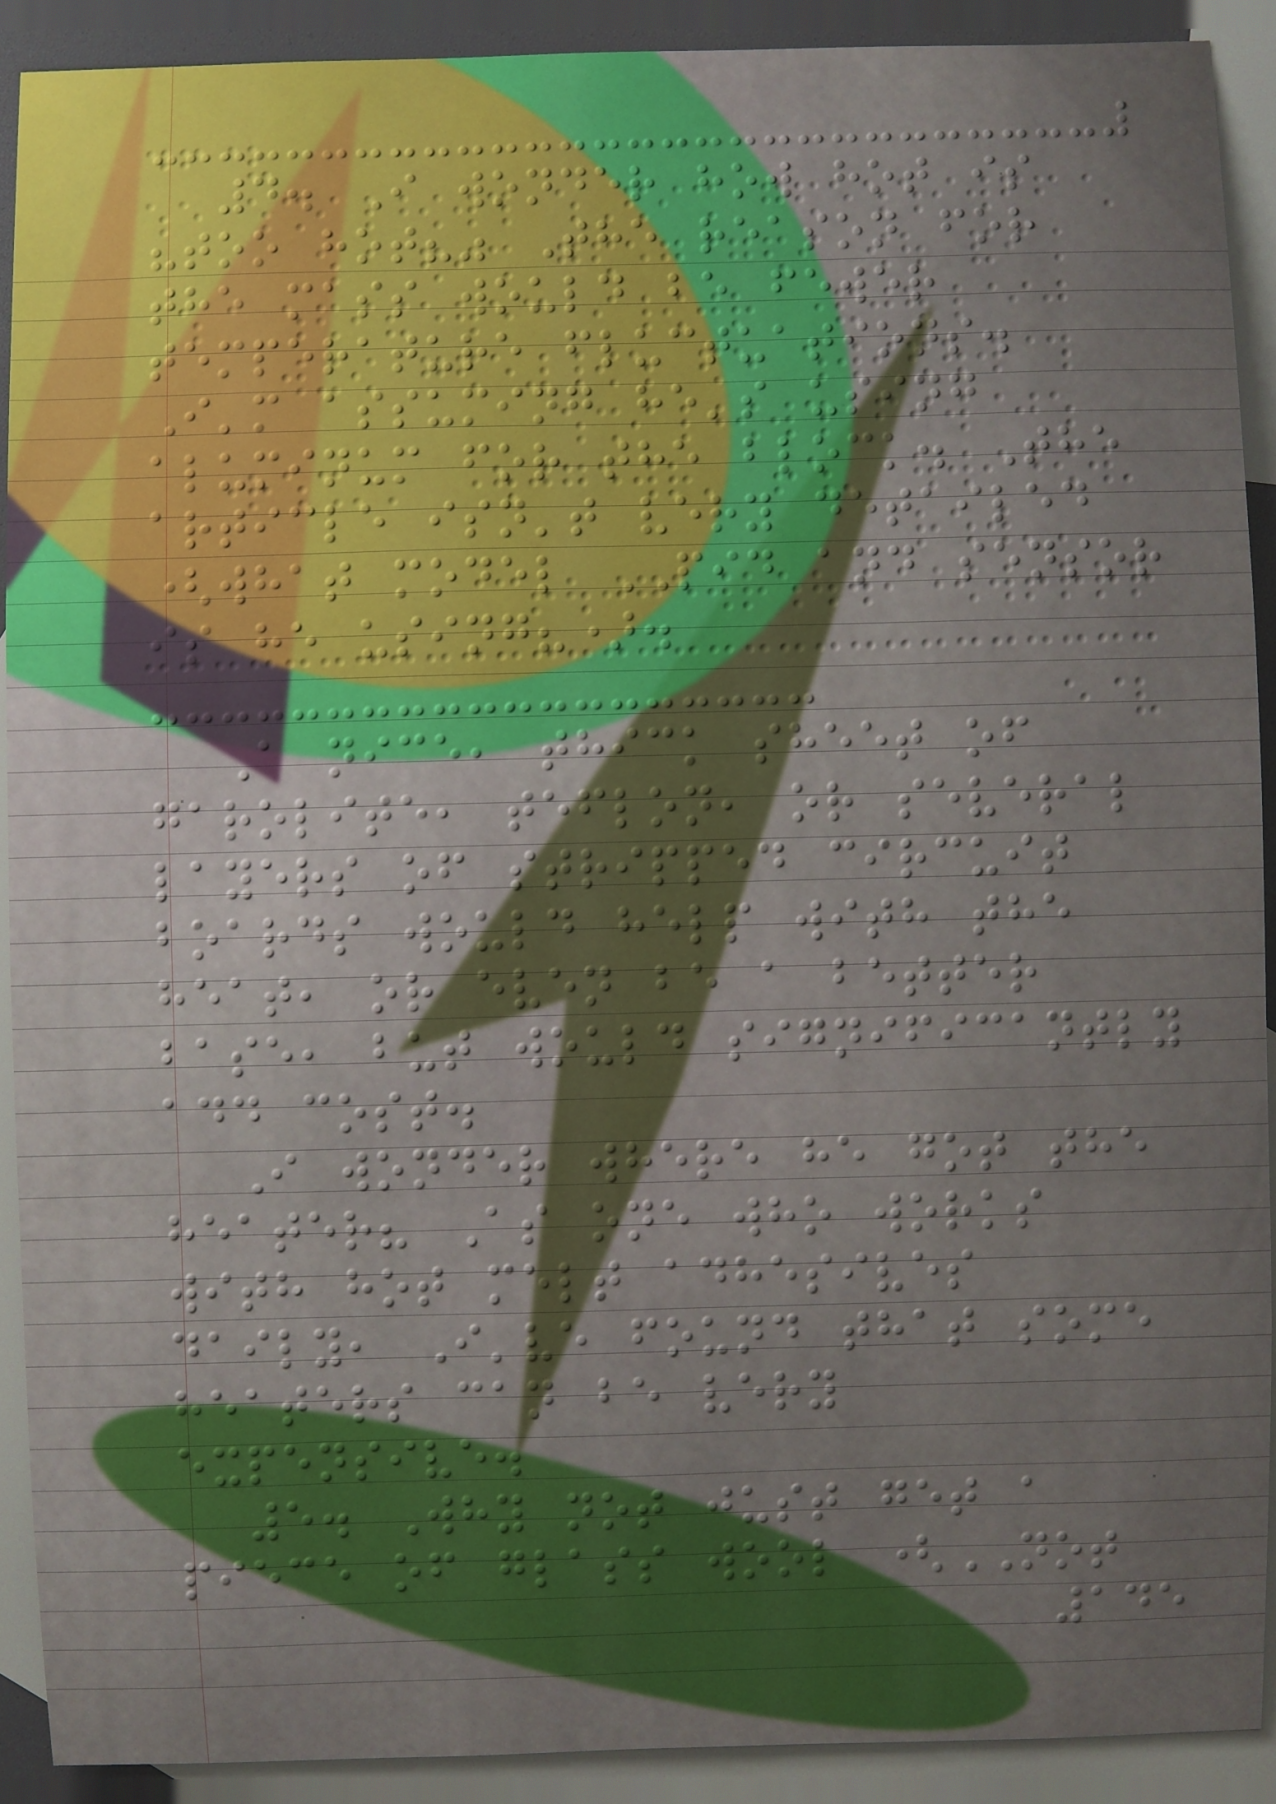4. I wonder how hot is
"too hot?" The reason for
the mass would be fewer
temperature fluctuations.
I'm assuming he's using
aluminum for the block. The
article isn't very detailed
(what model PID and sensor
is he using?).
A nice, thick sheet of
garolite, teflon, or several
layers of stripped circuit
boards would help with the
heat, or even be a better
base, but would significantly
add cost.
I wonder where he got the
heater? As one who works
with hot melt adhesives
daily, I've found that some
heaters can be very
expensive.
5. Why not just get a
piece of glass wool (NOT
145
